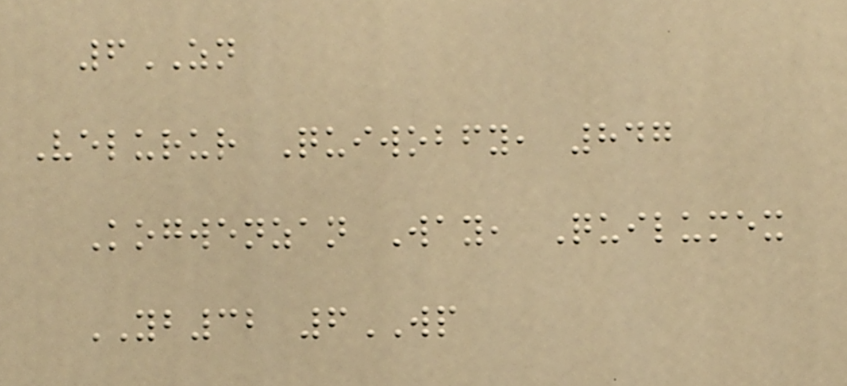6ZN
Velurur Quiwobfy, 847
Kogwenzan Way, Quilumex
YB32 6WP
